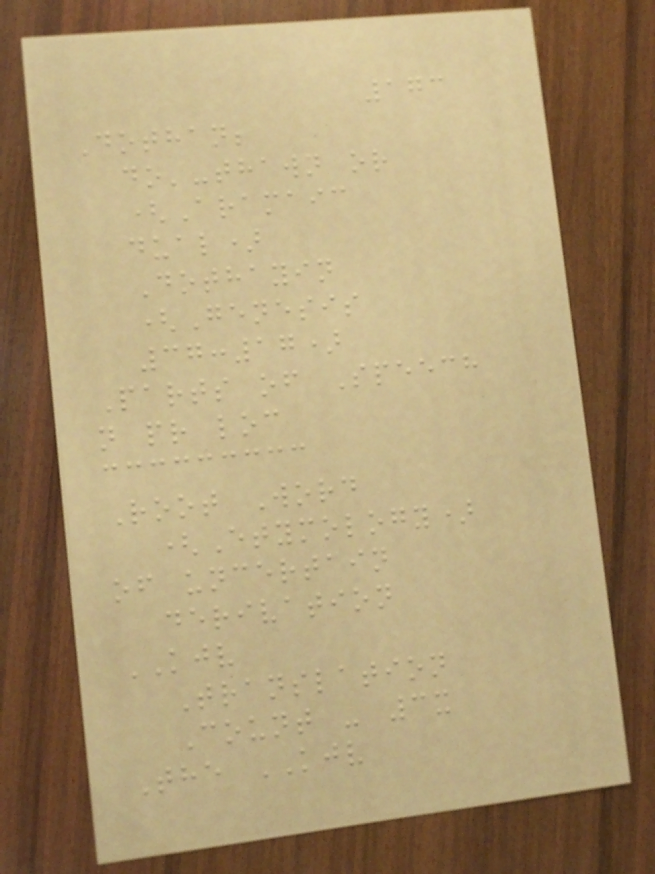173
Dothan;
do'-thawn or
(Aramaic
dual)
Dothayin
(Genesis
37:17)
Parts of Speech
n pr loc
Root Word
(Etymology)
of uncertain
derivation
KJV
Translation
Count - 3x
The KJV
